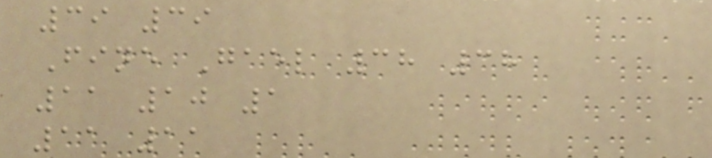39 39
Fine Gael 38 38
11 10 1
11 11
